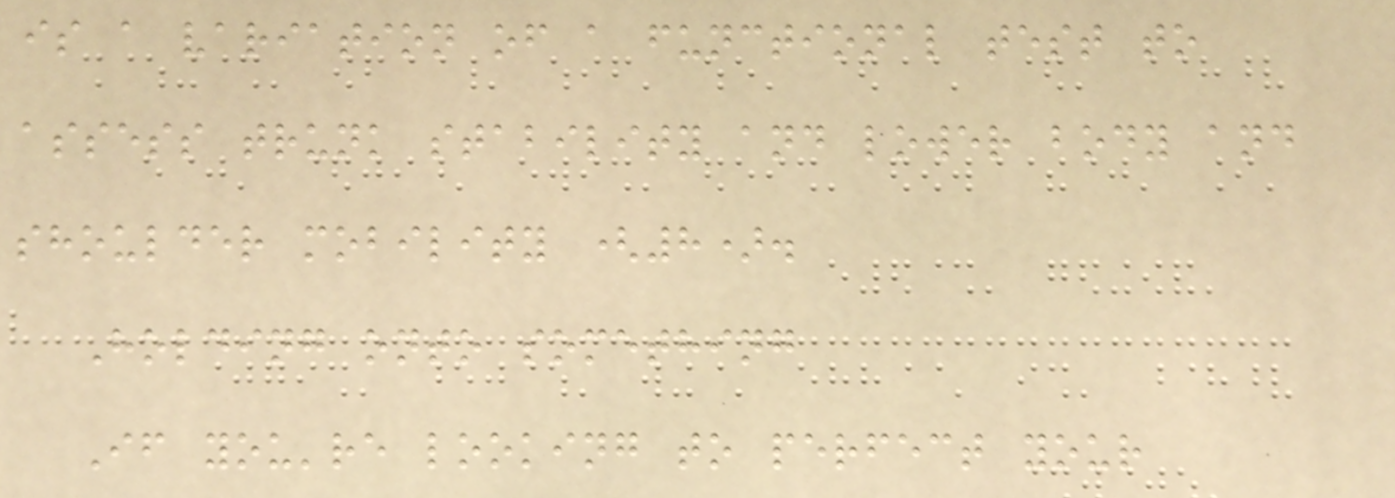is a variation of a functional test to
assess trunk stability and lower body and
shoulder mobility (8).
Holding onto something
If you're looking to perfect your
